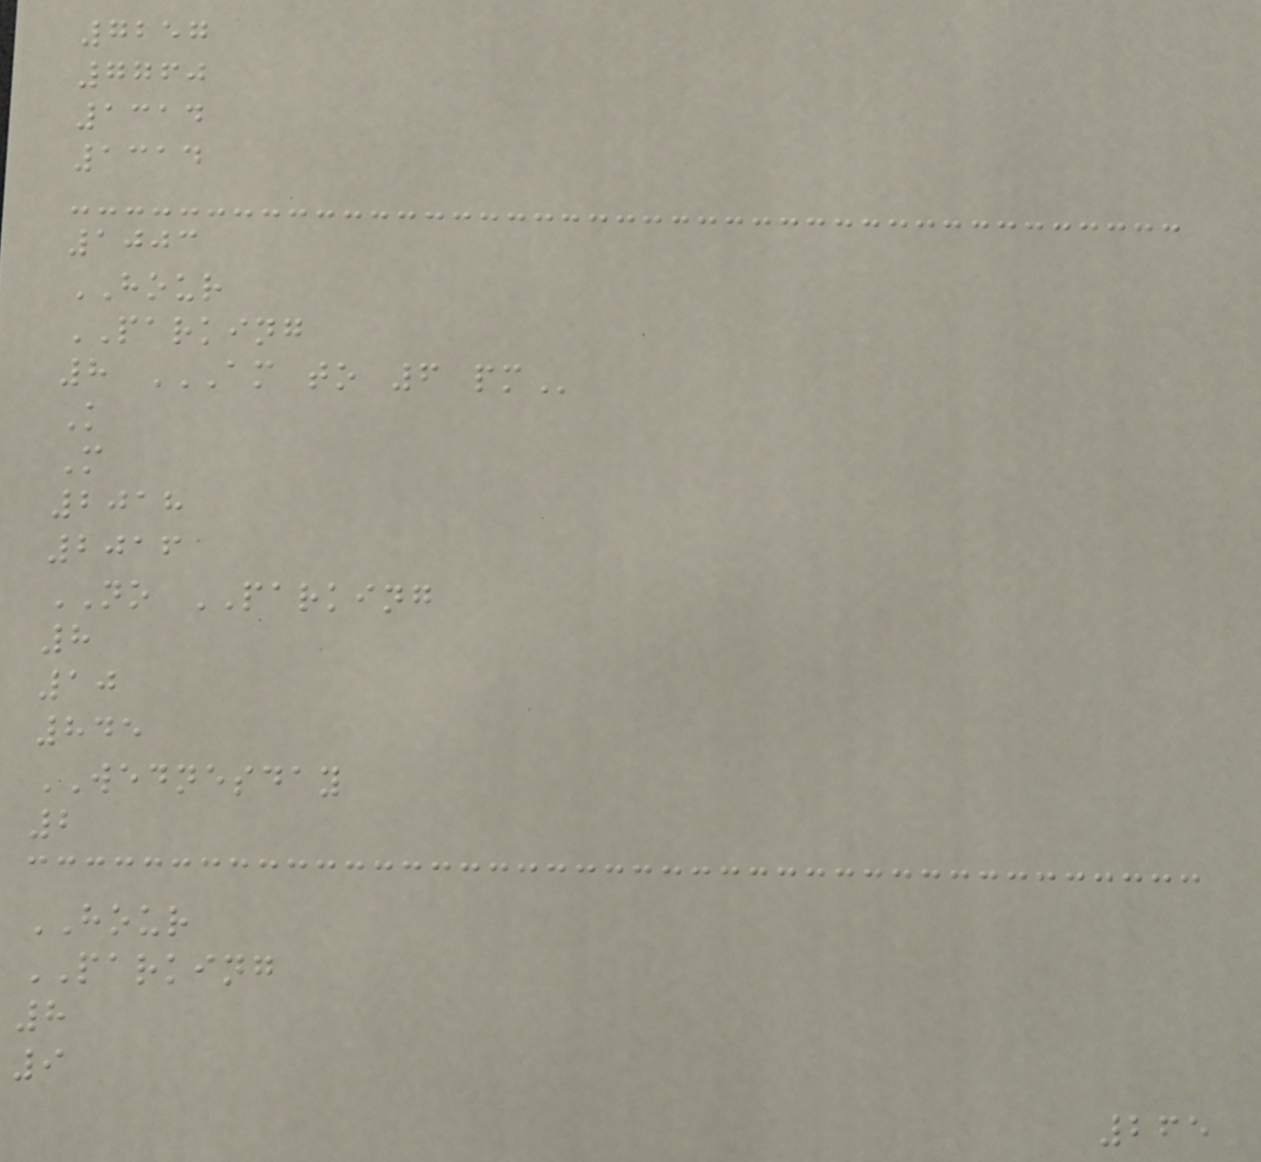7257
7760
1314
1314
1003
HOUR
PARKING
8 AM TO 6 PM
K
M
2018
2016
NO PARKING
8
10
845
WEDNESDAY
2
HOUR
PARKING
8
9
265
